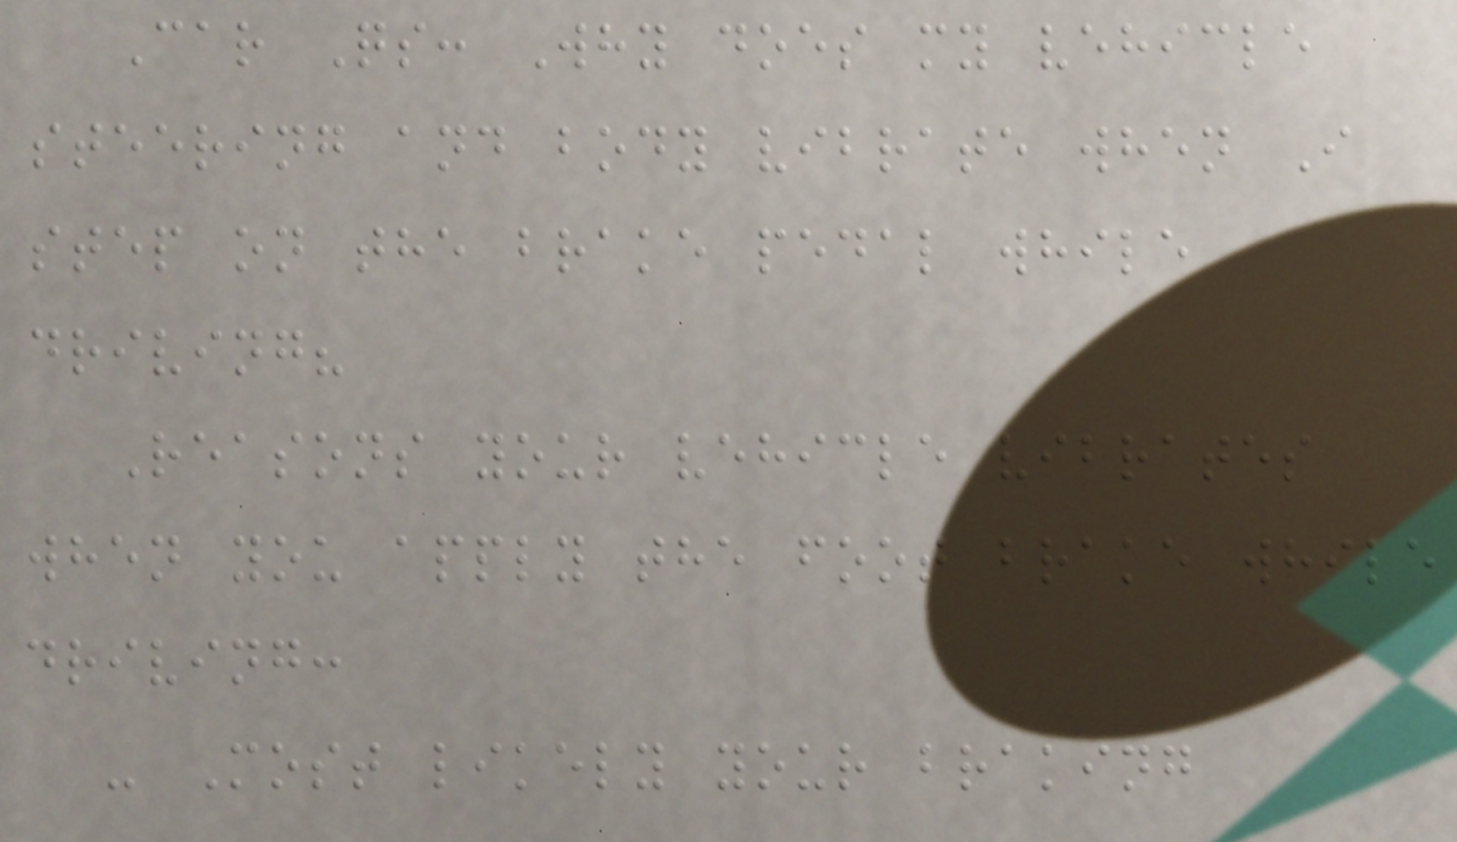Car Qs: Why does my vehicle
steering and body vibrate when I
step on the brake pedal while
driving?
Reasons your vehicle vibrates
when you apply the foot brake while
driving:
- Most likely your braking
